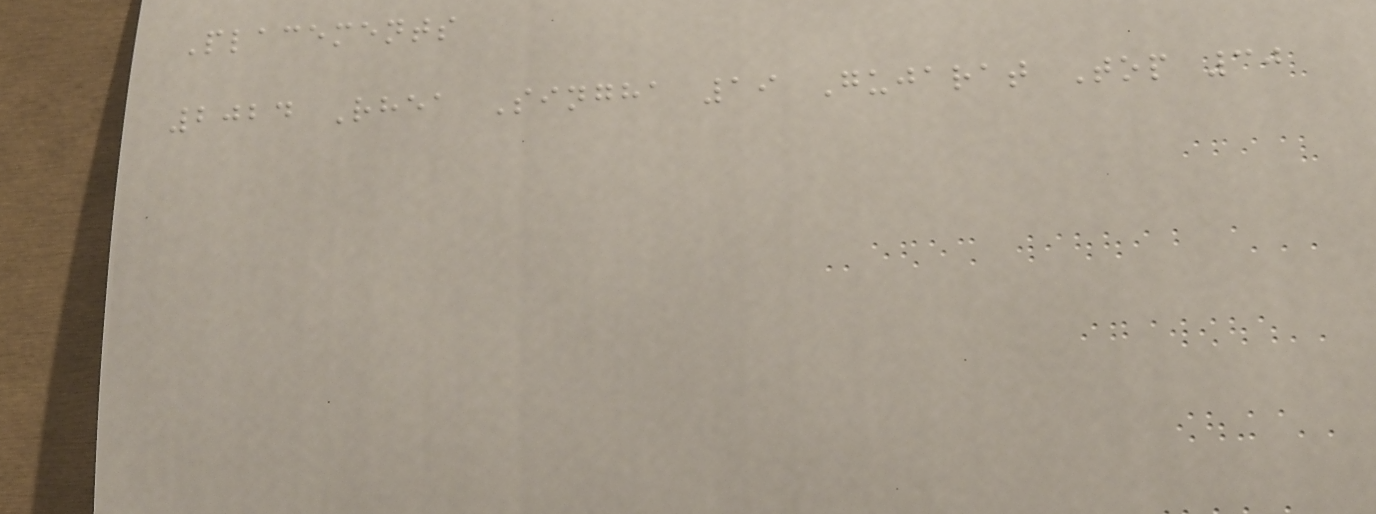Placements
2024 Rhea Singha 19 Gujarat Top 30
